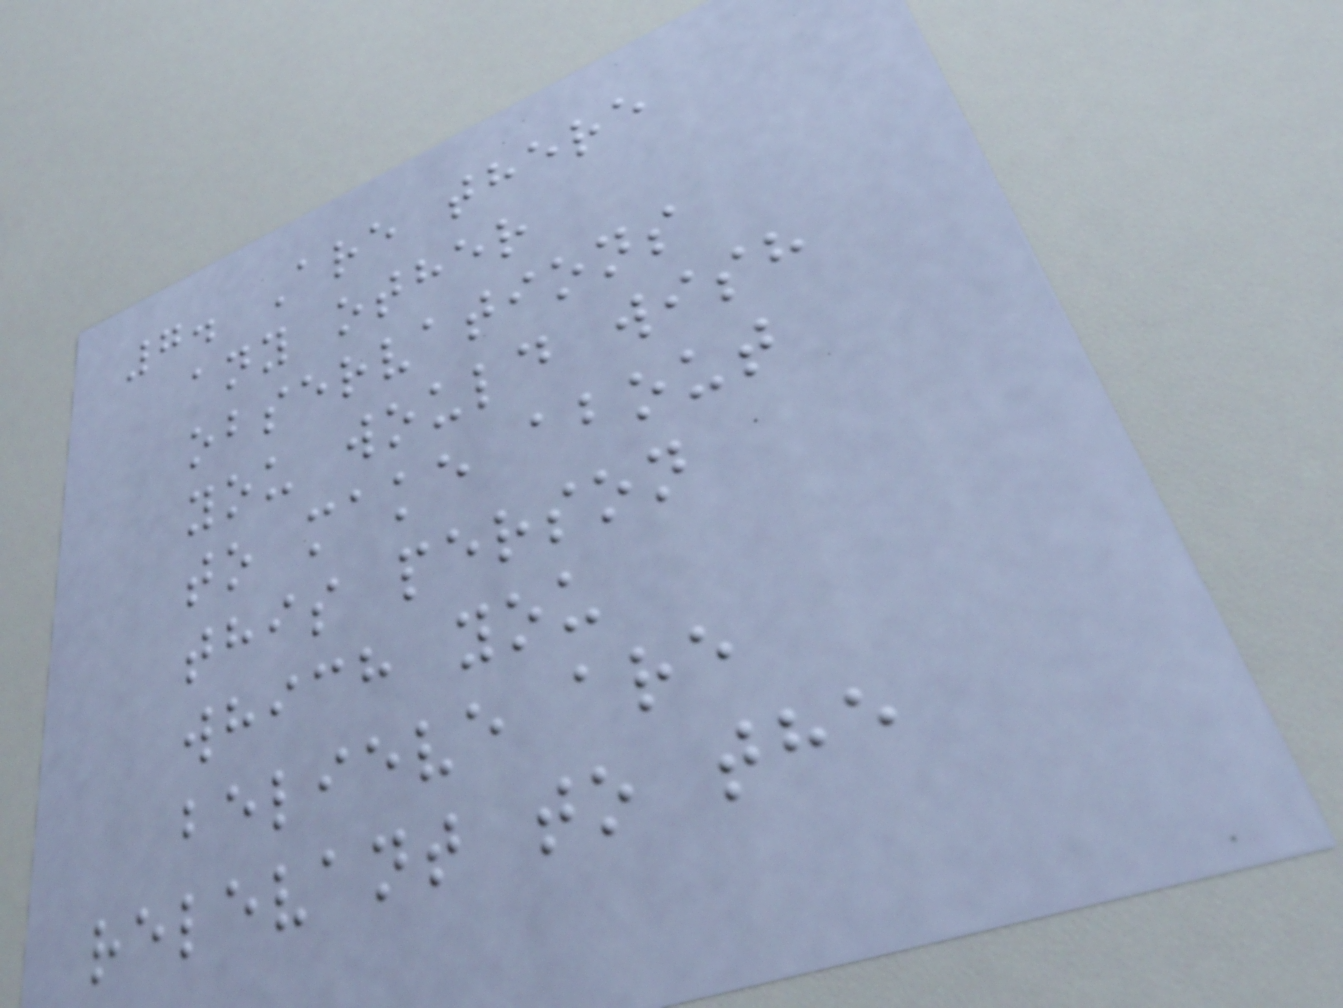7. Are there
any other
observations
you would wish
to make about
this person
which you
believe are
relevant to the
